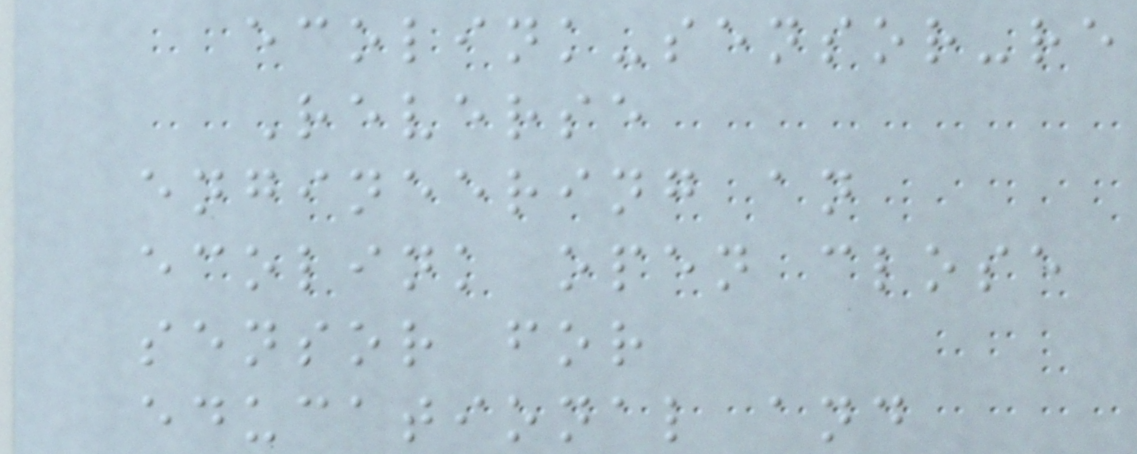ecolink-sensor-re
Reverse
engineering an
ecolink open close
sensor for
educational and
